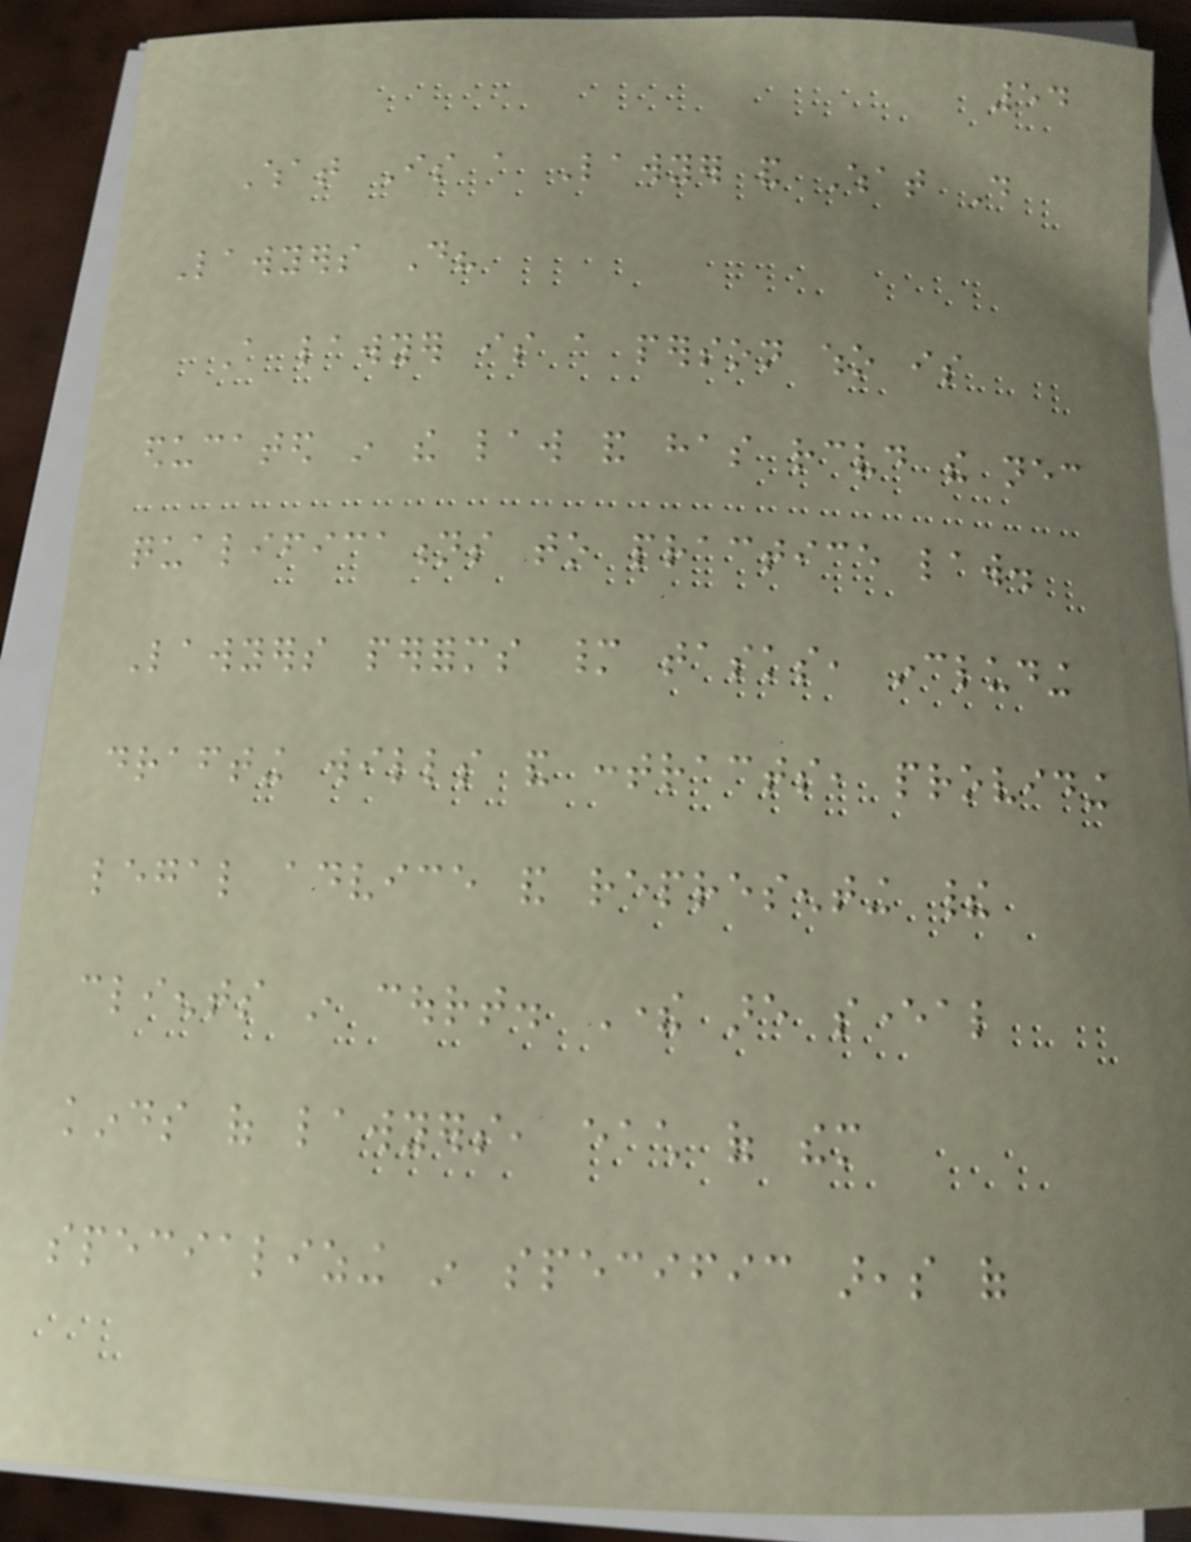54
What Is a Lawyer and What Do
Lawyers Do?
A lawyer is a person who is
educated in the law and has received the necessary
qualifications to practice law.
Lawyers performs many tasks, including
drafting wills and contracts, providing
legal advice and representing their
clients in court. There are several
kinds of lawyers, each of them
specializing in specific areas of
